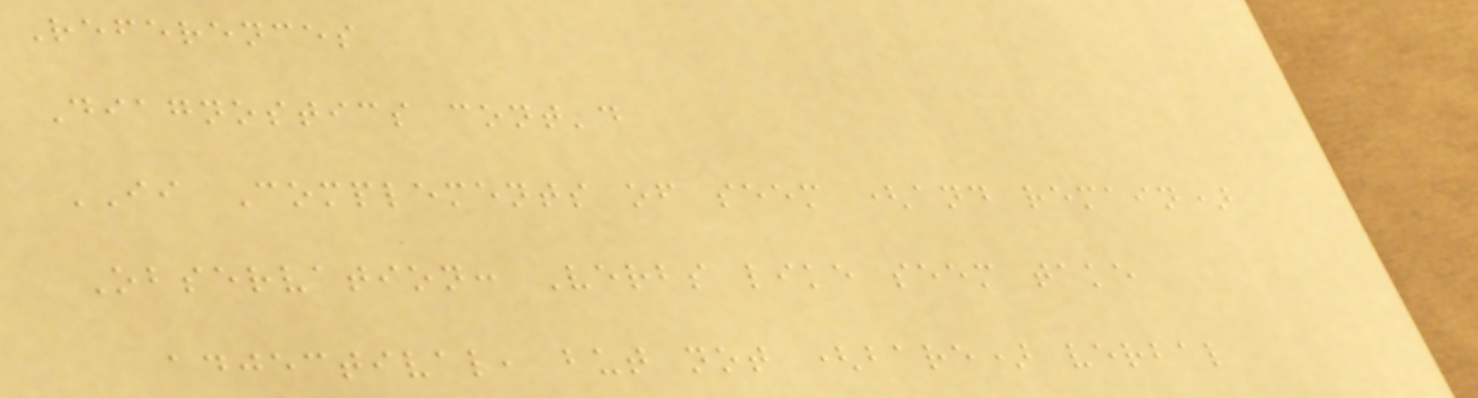References
Diagnostics cont'd
II Complements of seem (and remain)
Observation: Verbs like seem take
adjectival, but not (bare) verbal
